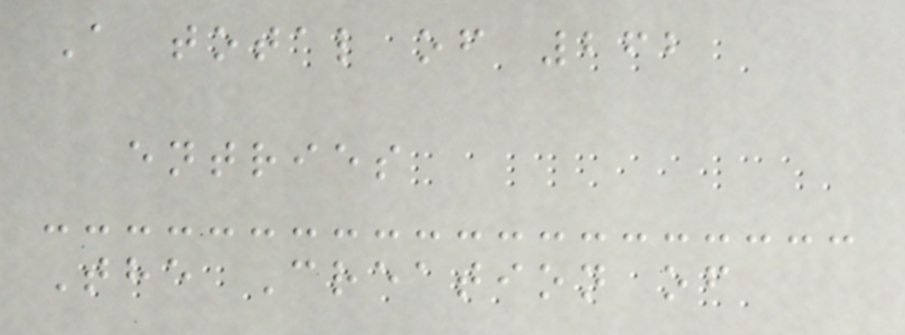A total of 262
entries
The Creation of
